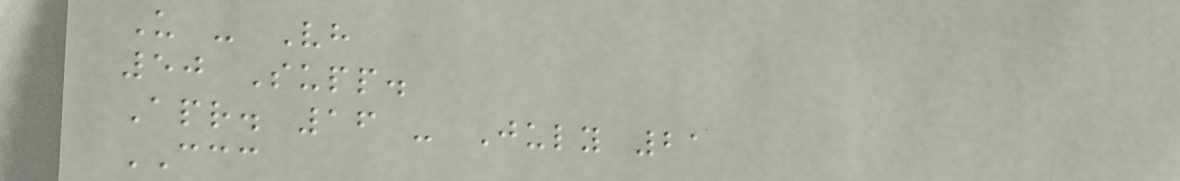U - Vh
50 Supp.
Apr. 16 - July 21
CCC
